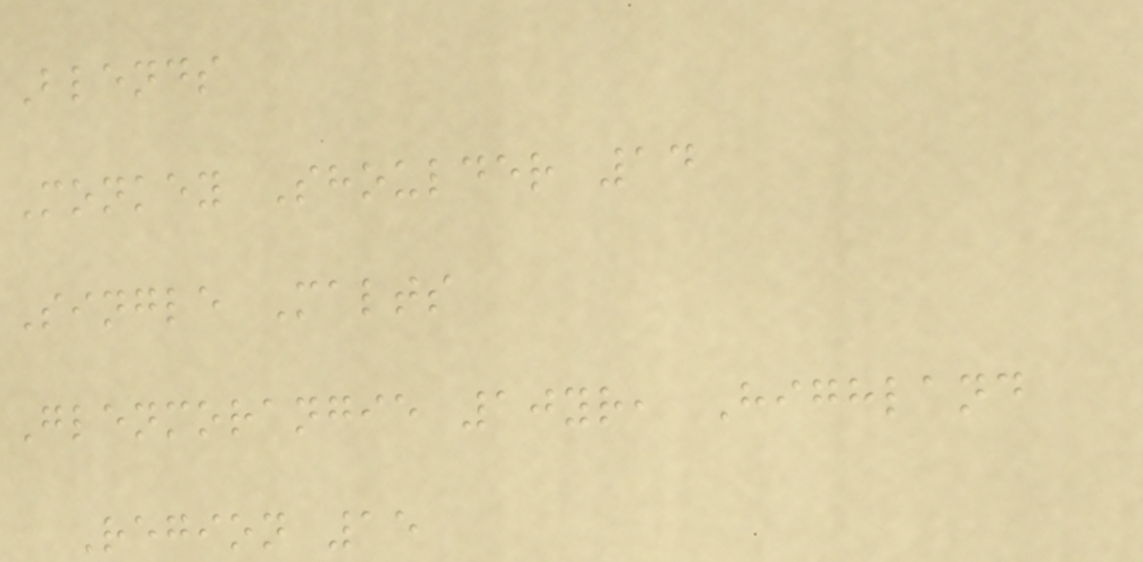Blends
Monkey Shoulder 14
Single Malts
Glenmorangie 10yr, Highland
Region 15
